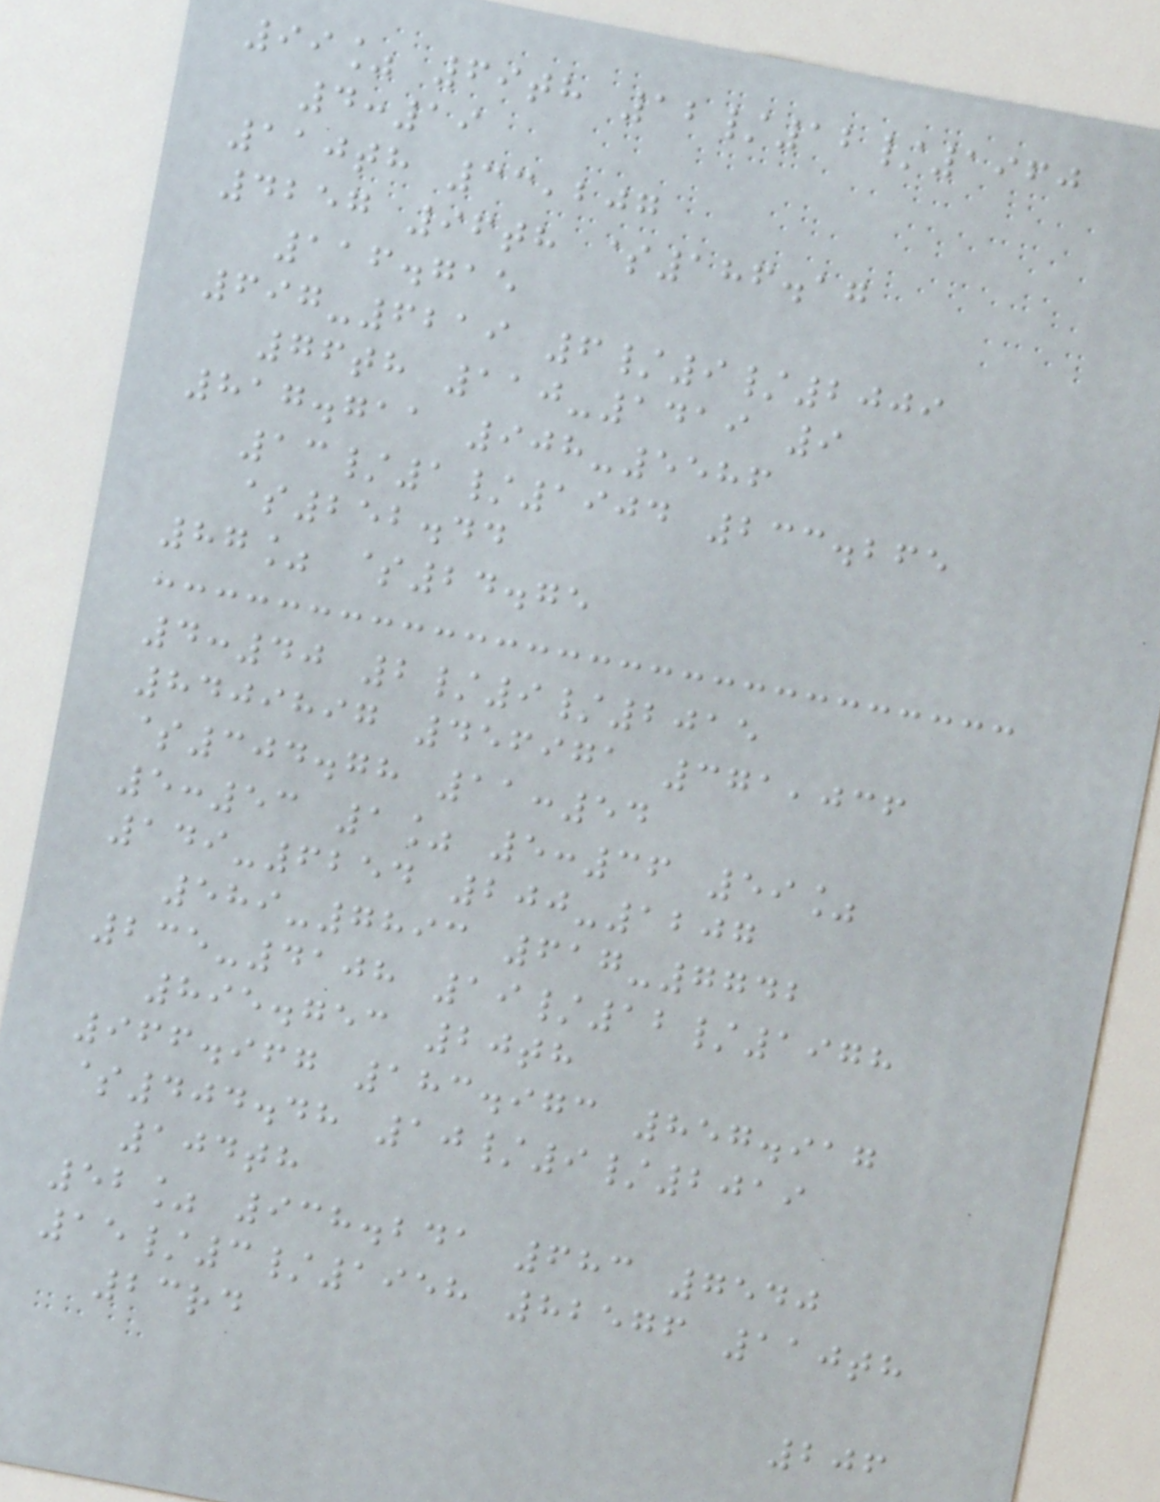99% 69th 12/12/1960
4:19
110th 33,207
4257 96th $186.17
116.715
697-6219 6/9/2009
76th 110-1419 9
817.711 908-5586
13/1/1904 233.265
$252.44
87% $24.75
4:40 2/9/2015
8409897 456971 371,036
$304.78 11:54
5:53 1% 5:36 59%
149-6254 200-1207
589-7893 617-7742
235-4108 19/12/1978
895.753 20th
966.967 183.973 857.917
$404.48 10/9/2019
104th
52% 938.241 683 7540
15/3/1958 82576 110th
23rd
206
